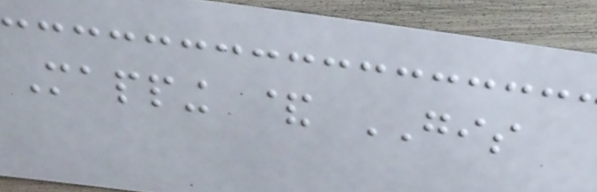Mapping & GIS
